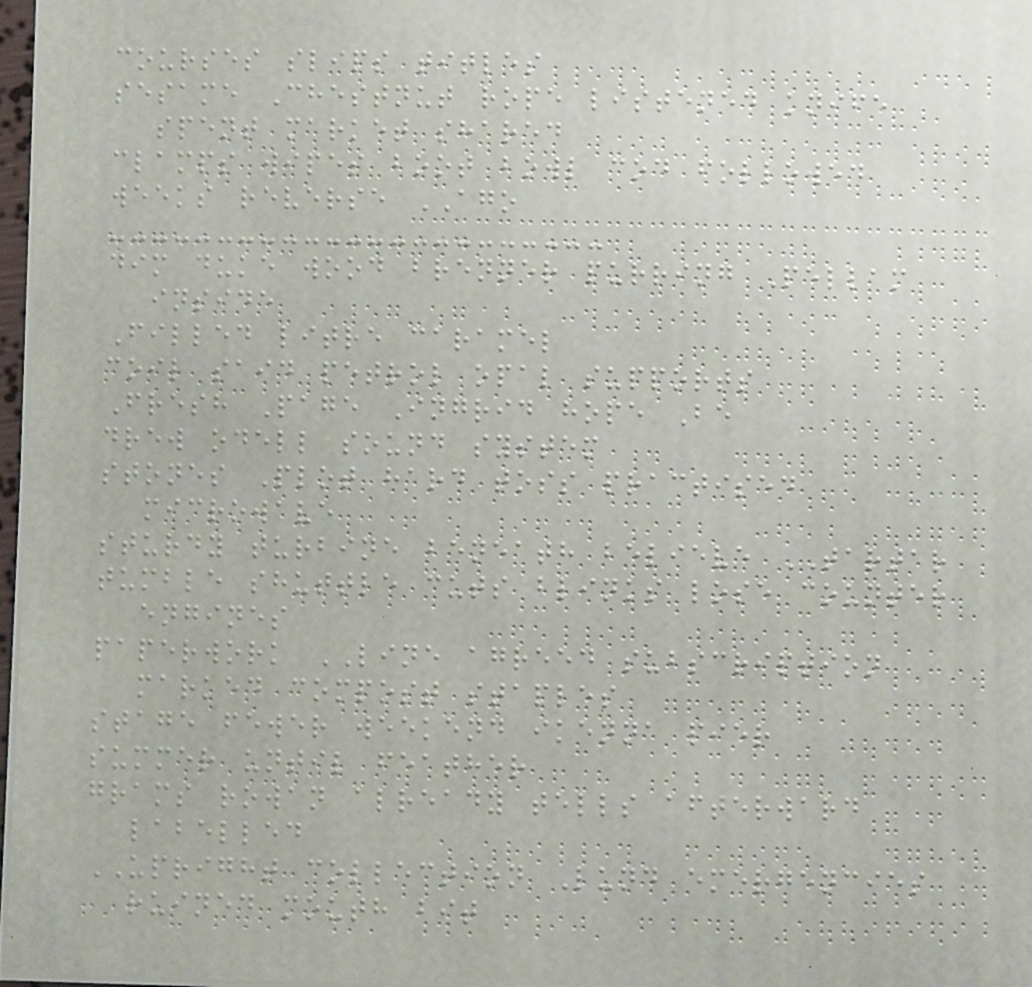courses slips titles
sesame Chestnut rope listened knife
spent market shared
clamps wipes boot bowl cod followed
weeks reverse AGO
dim duke wood brenner purring Pellam
inside
Filled litre caramel
coil said petrol opal supports
Fresh Page Ingrid hope Be
drew odell sound system
stones Plot hard toss practised
microwave
sturdy turbine beneath believe TARTAR
tumble shuttle cuts blinks lose counter
engines
paperwork LINE agreed subscription
marked compost staples
stage fewer weekend ikenna pier
summer until feather
grams rowan already tells afterward
labelled
UPRIGHT collection Lund emergencies
ruined mouth bit
